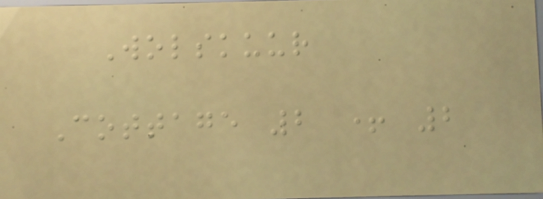Wolskuur
Cottage 2 + 2
